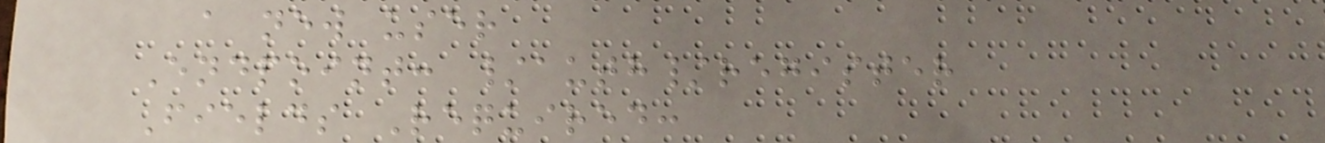a new user
Endpoint: /auth/register
Fields Required:
